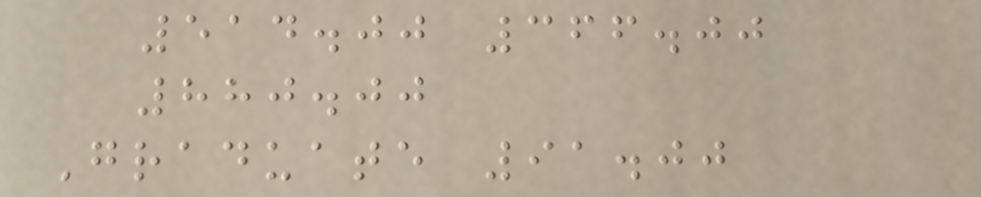514.00 366.00
880.00
Graduate 91.00
